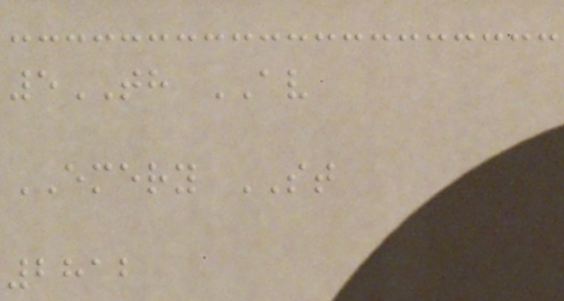5TH AV
EMERY ST
2812
